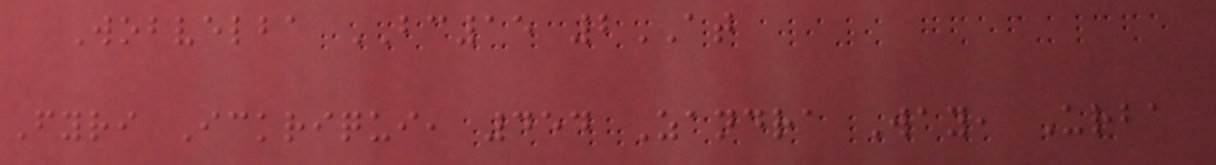Wobvelba BC15 2AT
Fyri Ickriqui, 454 Zandra Way, Urba
